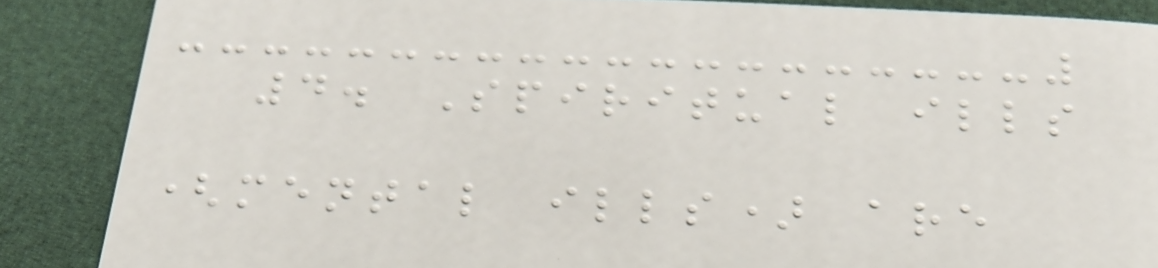4. Spiritual ills
(mental ills) are
